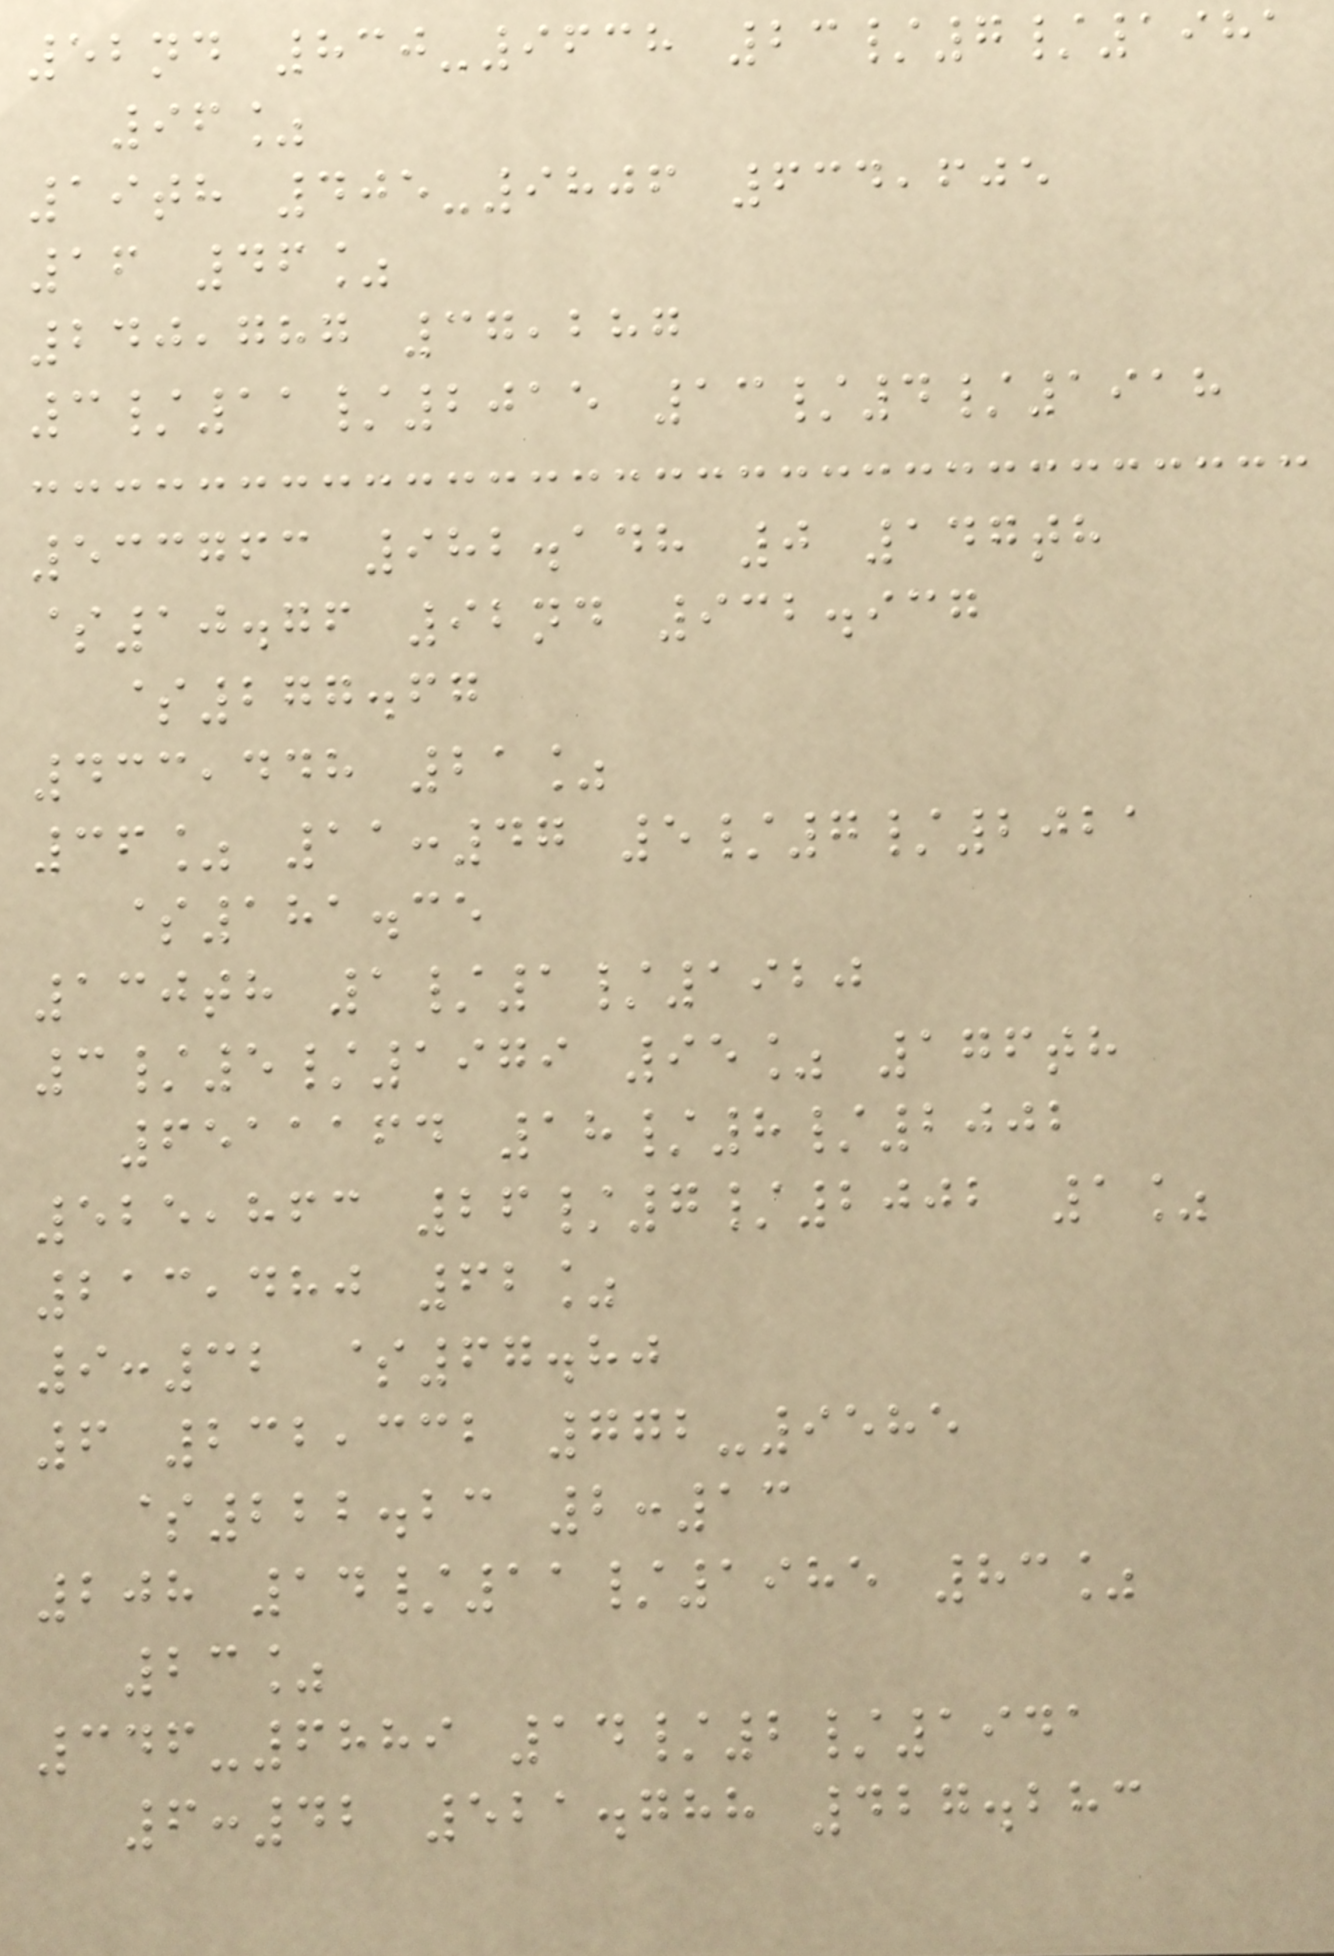52nd 830-9638 23/7/1981
96%
19th 405-9806 634,605
16 46%
240,787 37,287
3/11/2015 13/4/1918
533763 982.148 0 147th
$10.76 92nd 932.937
$277.67
433,448 21%
36% 11:47 5/7/2021
$181.35
130th 1/1/1920
3/5/1979 95% 176th
6511164 18/8/2002
525,863 26/7/2002 1%
213,480 62%
9:32 $67.80
6 232,332 772-9585
$222.23 2:13
208 14/11/1985 83%
23%
346-6889 14/2/1941
6:42 521.788 427.283
